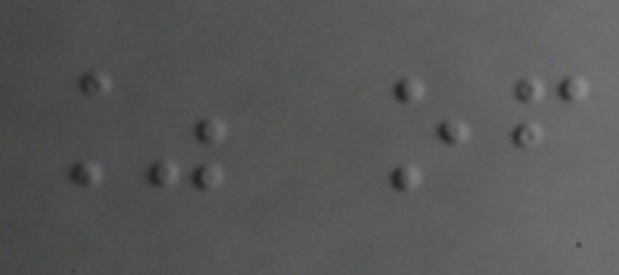% of
